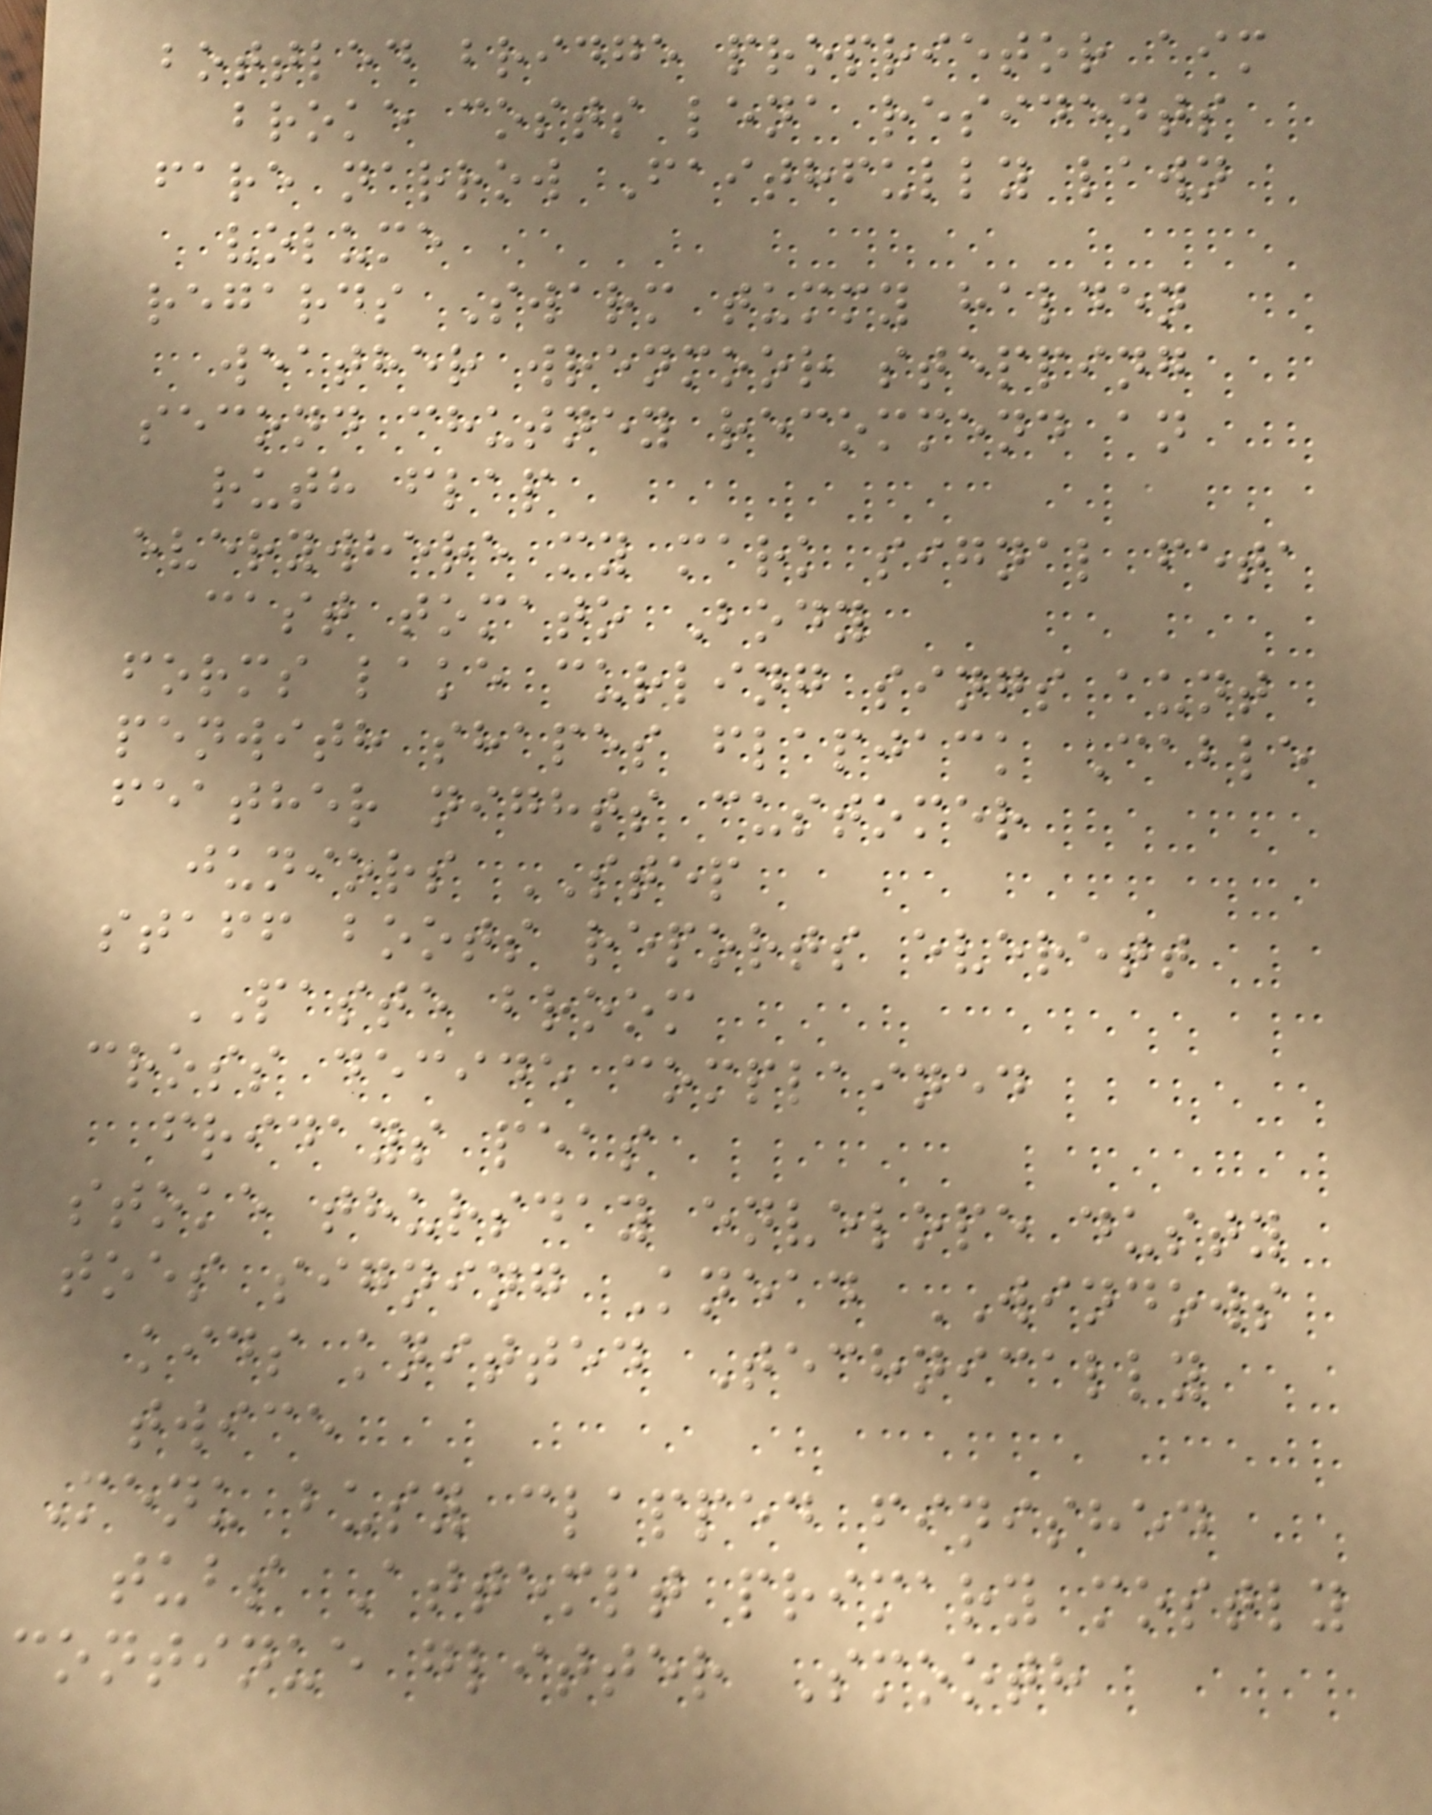bottled bridge proprietor aim
broke costs lena residents
fare narrow Faithfully lawn
volume
regards Swarm tummy halden
weather wrenmoor stepping
second chutney recommend an
ruth flap
everywhere my mark signal feta
cast tomato Body
forms lake curling sings aunt
penwith shapes flapjack Cable
feather nights customer
juniors STEP
staff boots reports everett
PASTE broom
cross decide complained
fridays peas
stoke thursday envelope dusty
toes signing Knead WINDOWS
kids knitted Technically
twice
Menu busy clapped finished
tubs Attempt primary mostly
continue glitter Smooth
